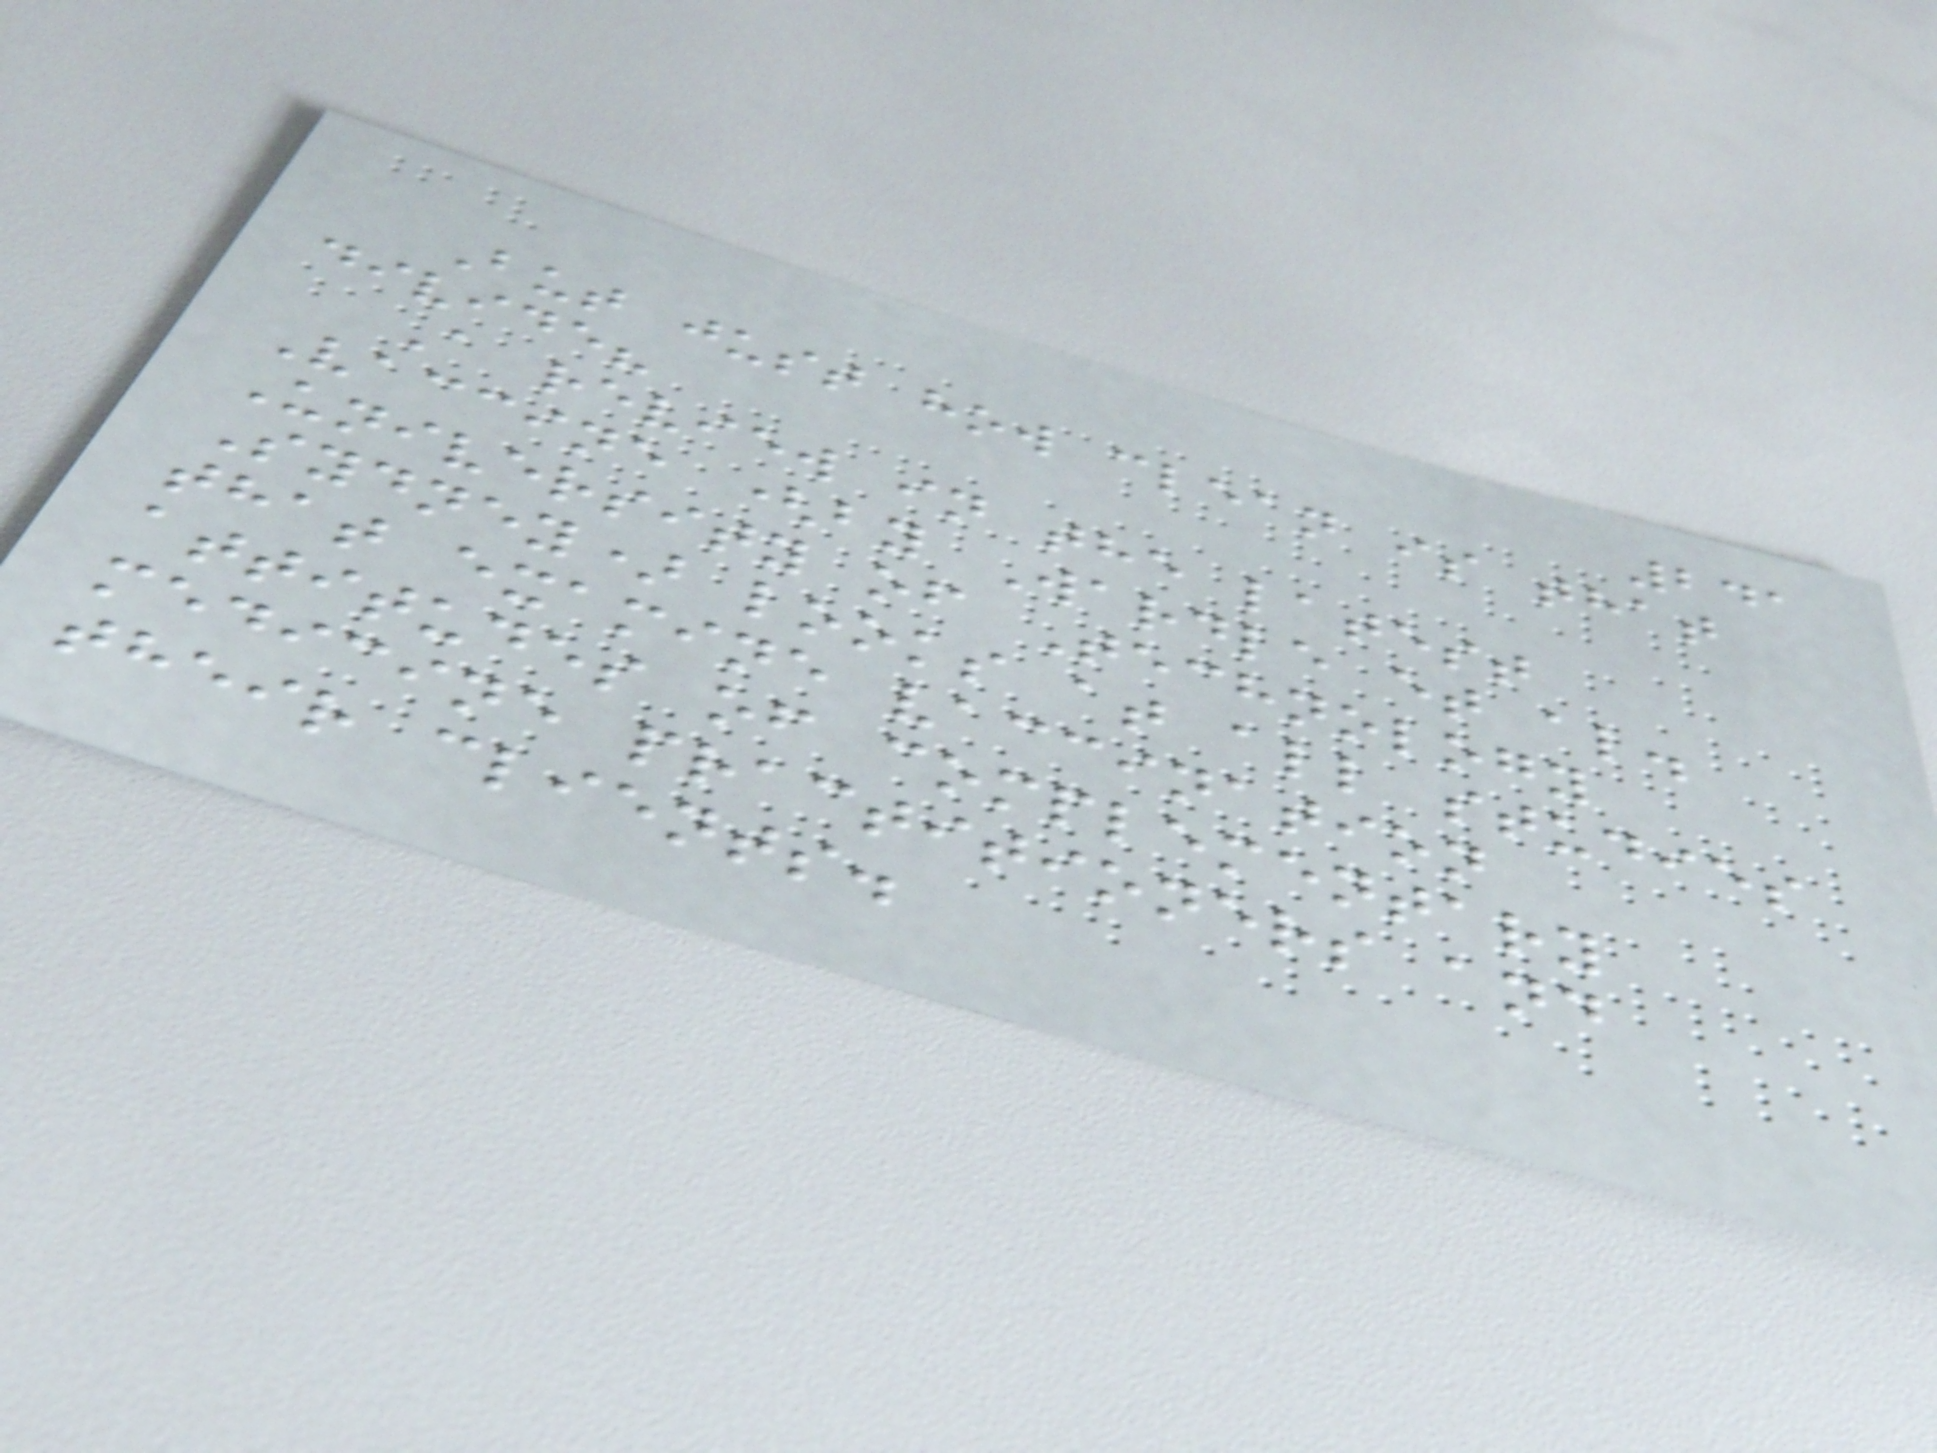241
But just how clean is that
divide?
A review in the latest
Vaccine (by Wardle et al.
University of Technology
Sydney) looks at all studies
that examine vaccination
attitudes of complementary
medicine practitioners and
their clients.
